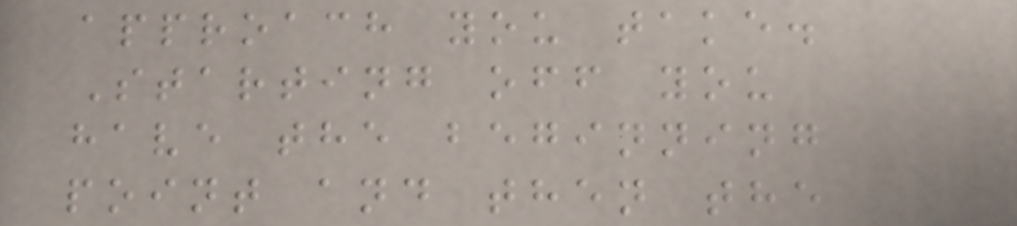approach you take.
Starting off you
have the beginning
point and then the
